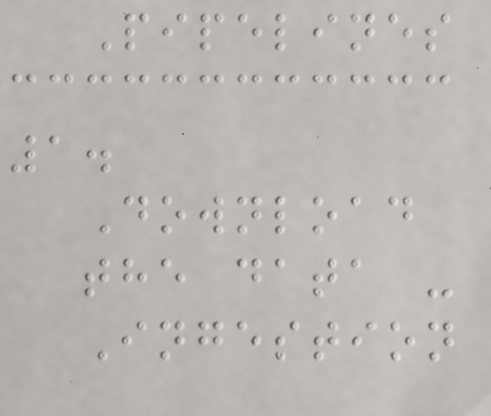Pipelines
1.
Download
the data -
Ingestion
